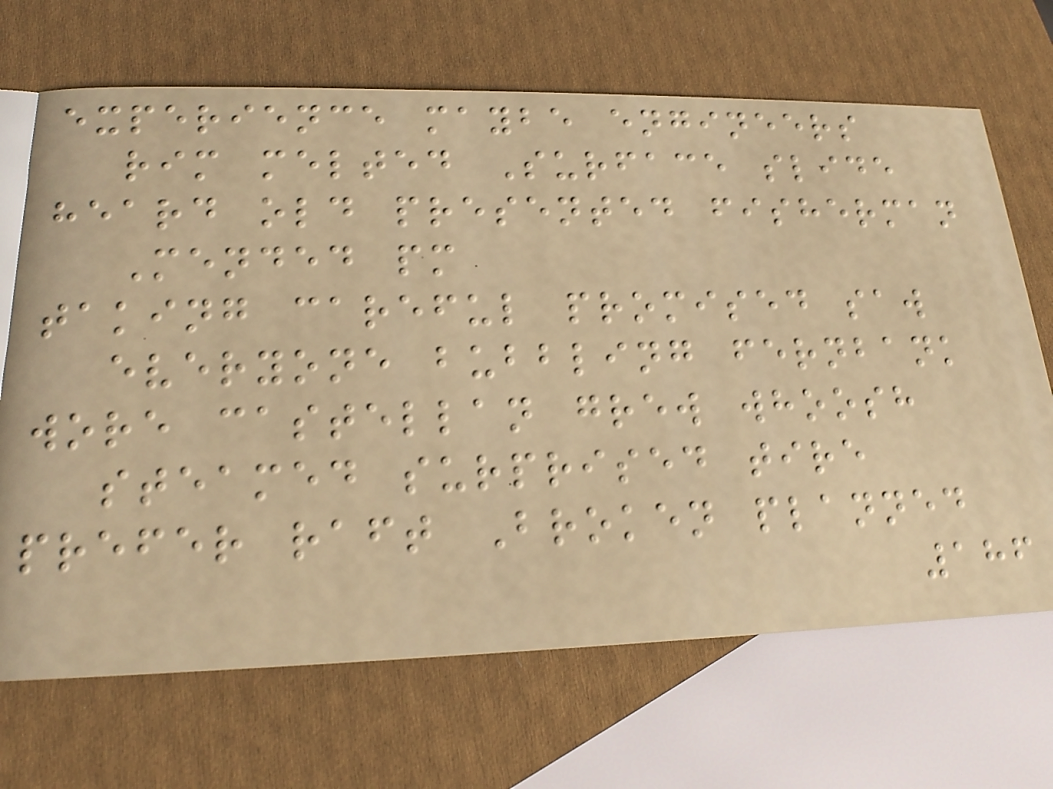experience maybe engineers
rim melted Surface slide
heard old presented fisherman
Mended pm
taking careful promised saw
everyone bubbling fernbank
wore castellan grew whoosh
steamed surprised tire
prefer raft Broken planned
186
